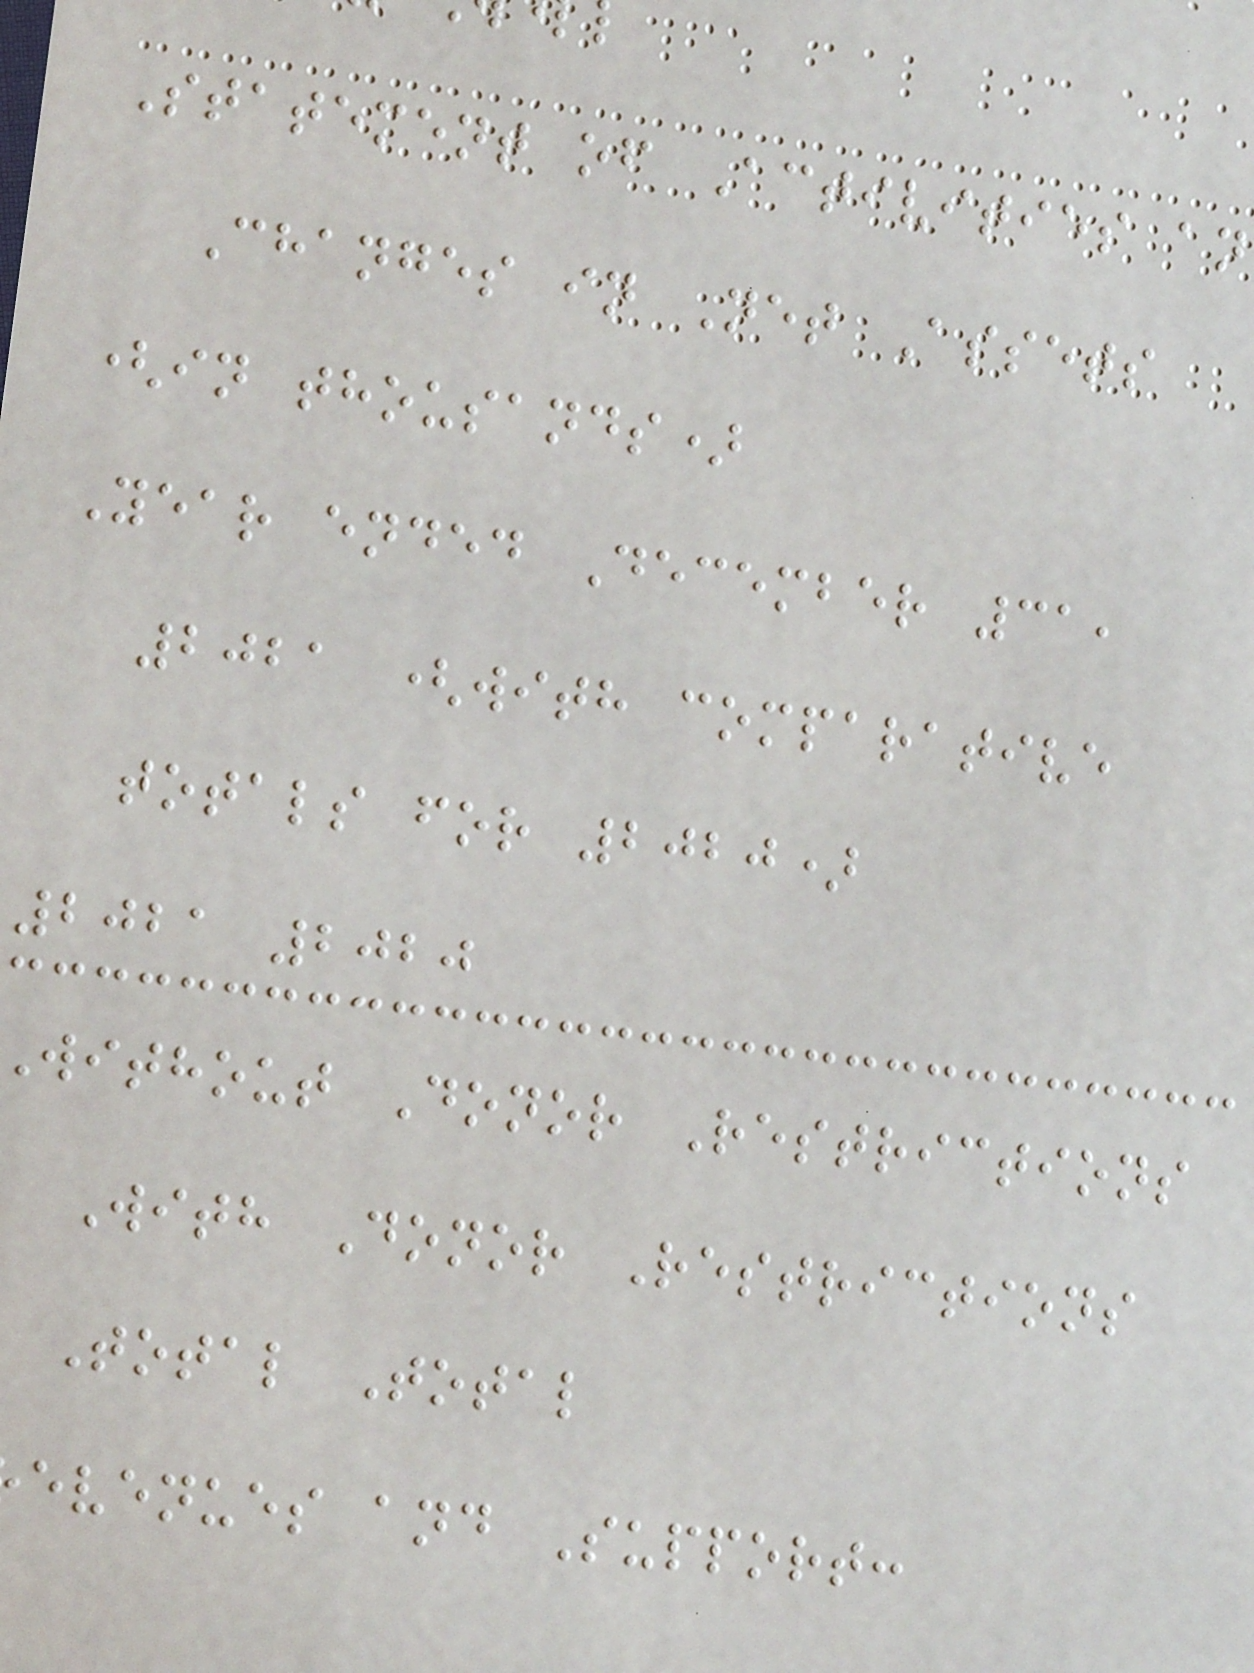Statement of Activities an
Changes in Net Assets
(in thousands)
Year ended December 31,
2021 (with comparative
totals for 2020)
2021 2020
without Donor Restrictions
With Donor Restrictions
Total Total
evenues and Support:
